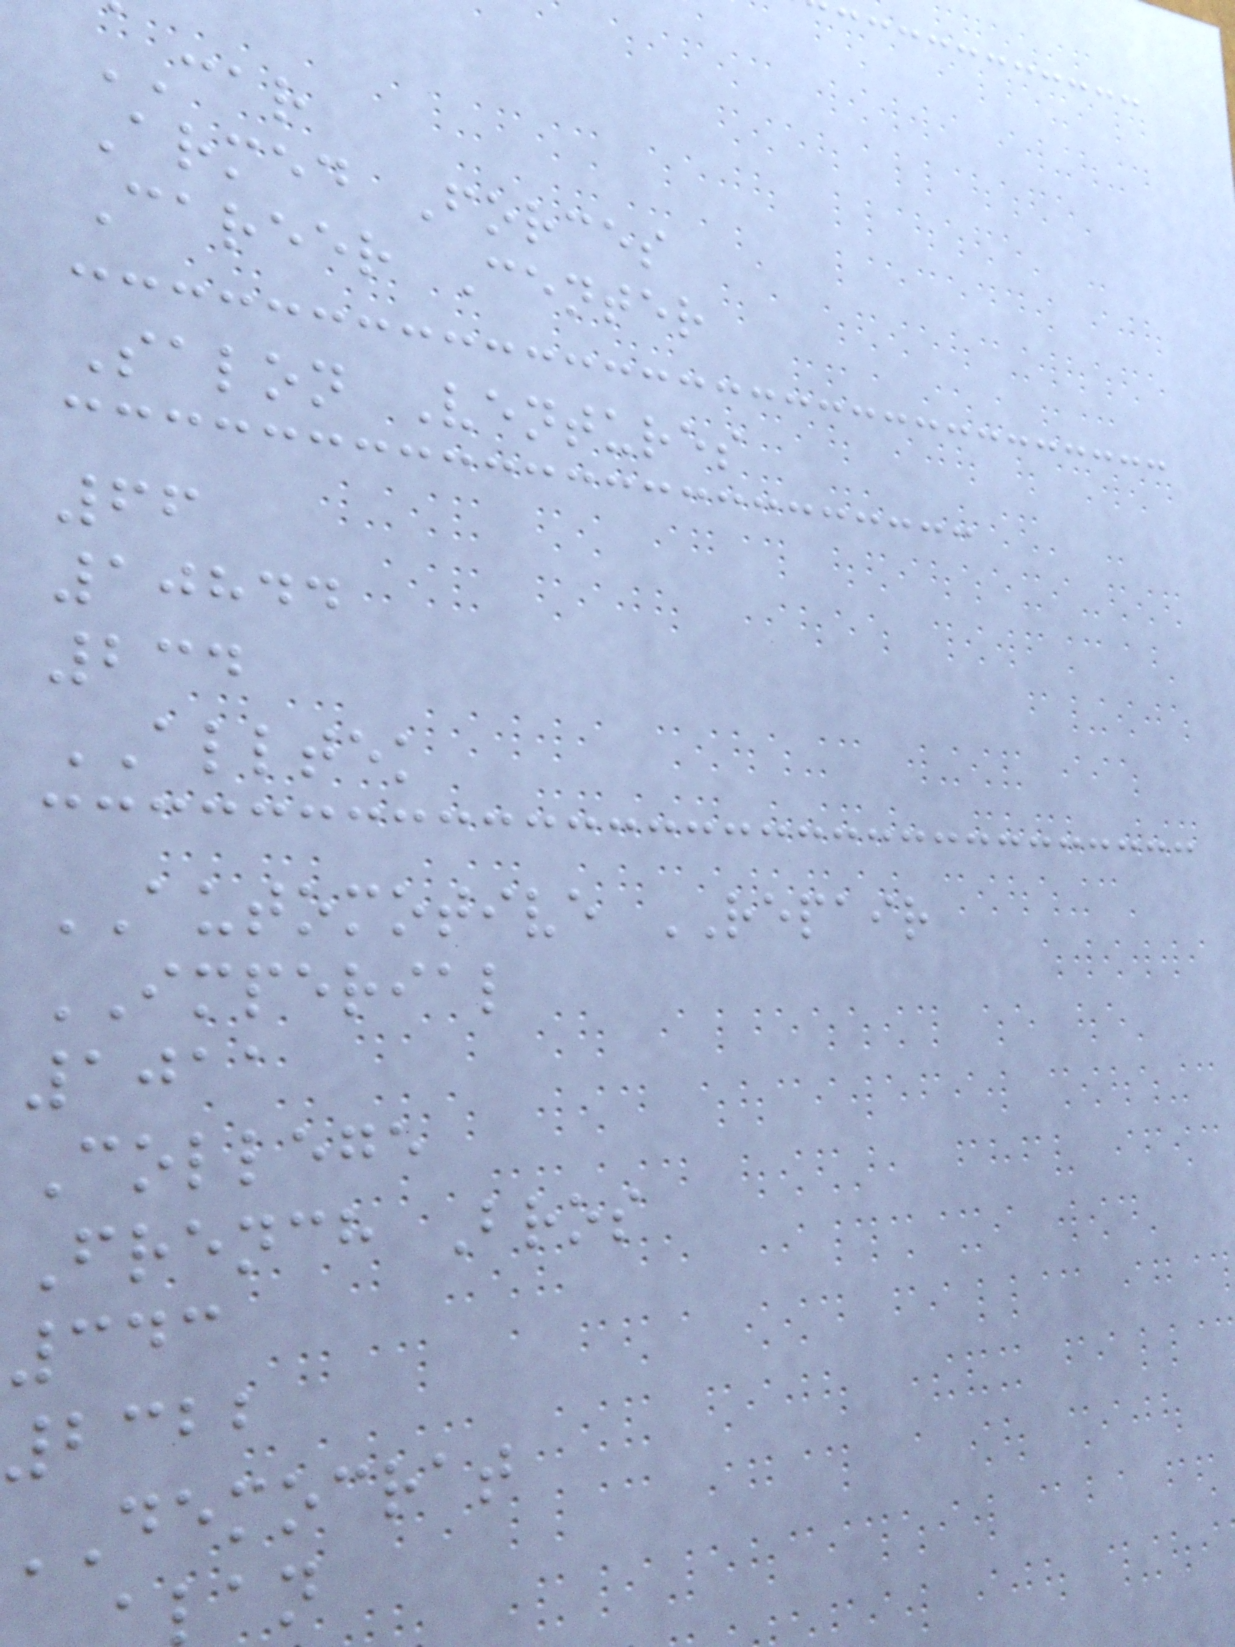CAR
Armed Forces
Career Center
Salon Ventures
66
10844
234
ALLTEK
AUTOMOTIVE REPAIR
IMPERIAL
1011
College
French Bros
343
2322
democrat
